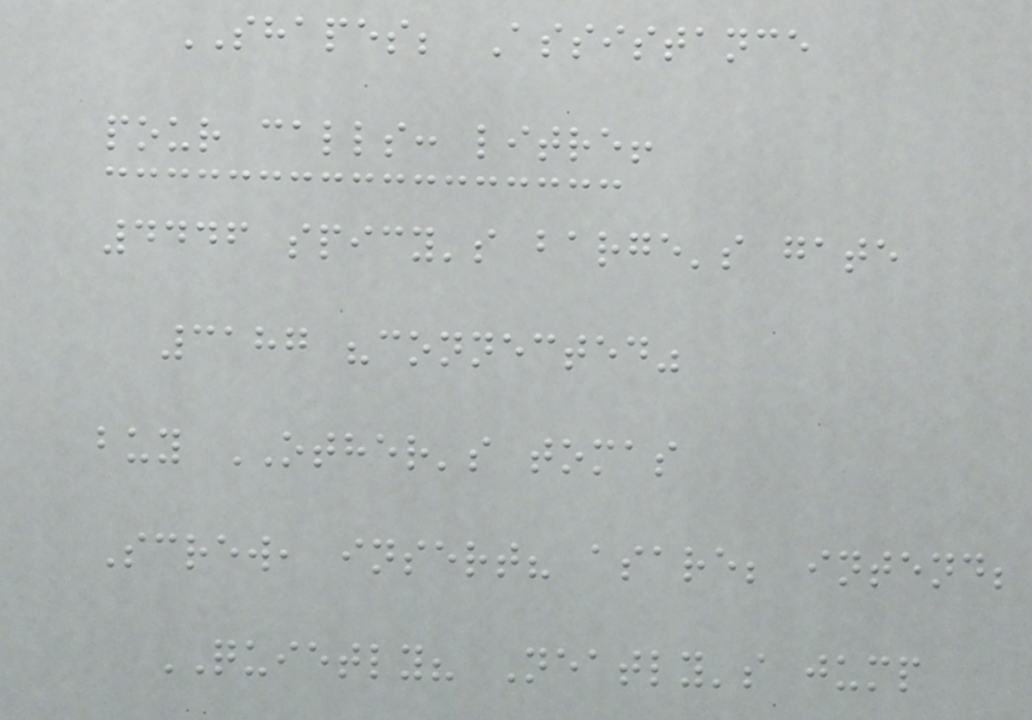SHAPES; Assistance
pour calls: litre!
4446 spicy's barge's gate
3187 "connected"
buy OTHER's tomas
Screw, insert? asare; intend;
QUIETLY? Neatly's jump
